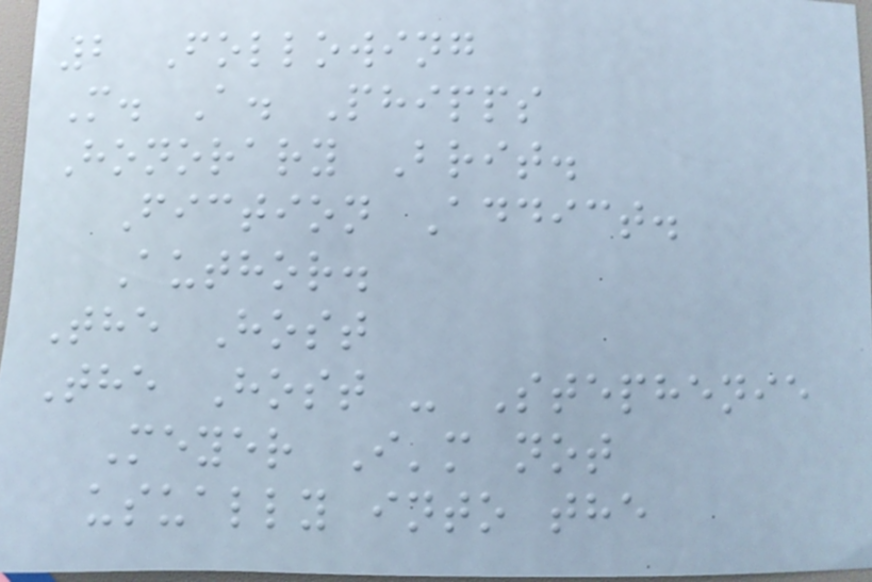2 Following
M. A. Phipps
Honorary Brit.
Fiction Addict.
Author.
The Host
The Host - Stephenie
Meyer I'm not
usually into the
